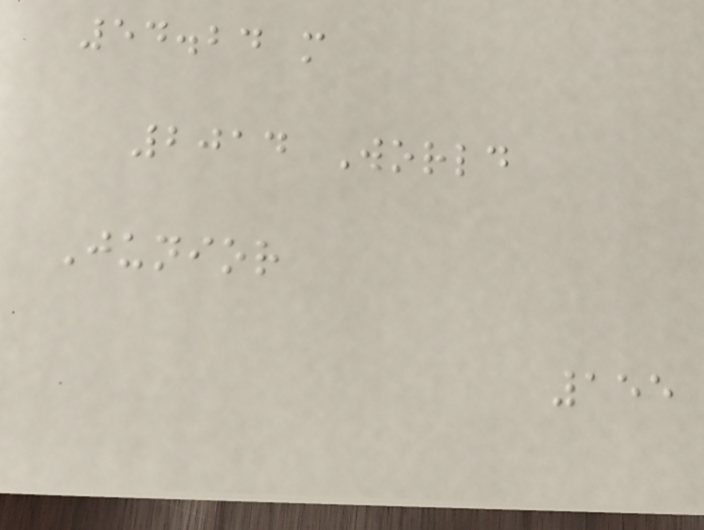54.24 m
2014 World
Junior
155
